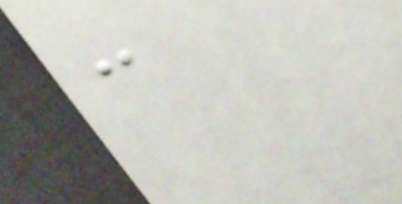-
